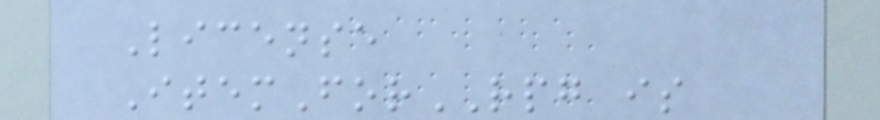License
ItemForRPG is
